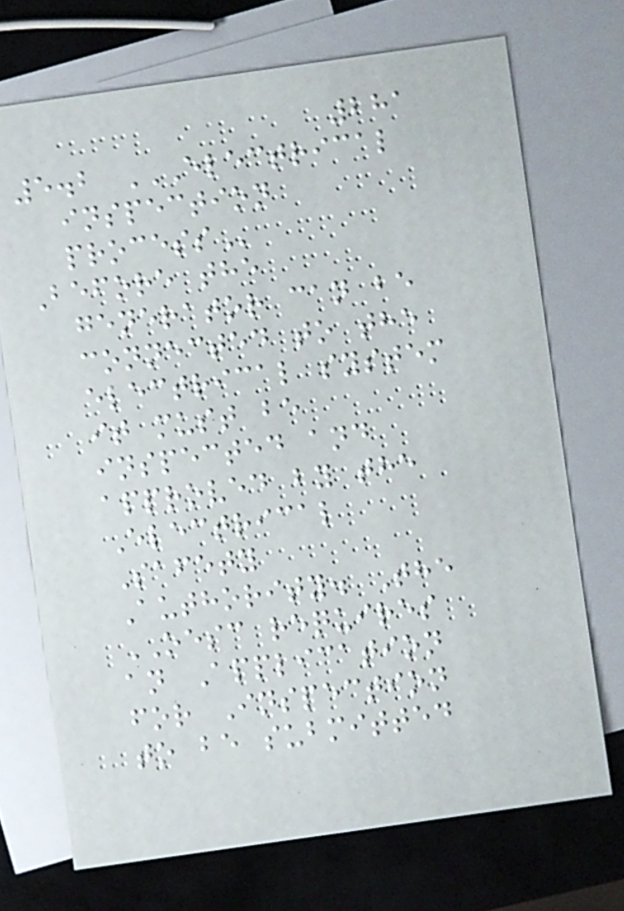281
5.2 ELECTRICAL
INSPECTION
PROCESS
Before the
generator can be
connected to the
electrical system
it must be
inspected and
approved by the
Electrical
Safety
Authority. The
OESC requires
an Application
for Inspection
to be submitted
